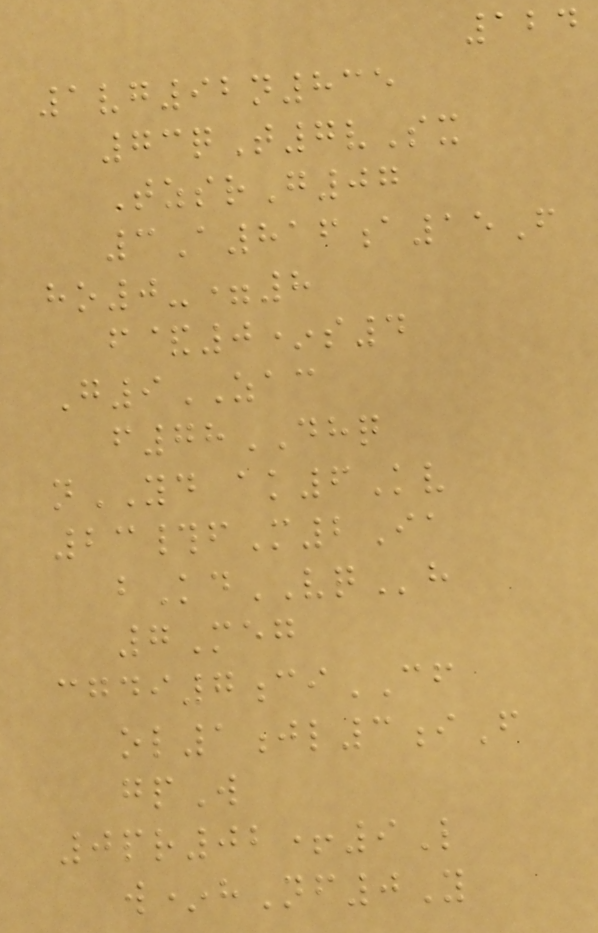124
1vg92n835
73qT7vSx
TzsrG07
3A816a15F
ho0-=8
f&0*s4
G9ZAC
f78DHQ
nYD ak6Kv
23#fM2Ia
bKdVQh
7Meg
cgdi7ciCF
ol1jl3iF
gpW
0pr02+9L
w*hNf0Y
